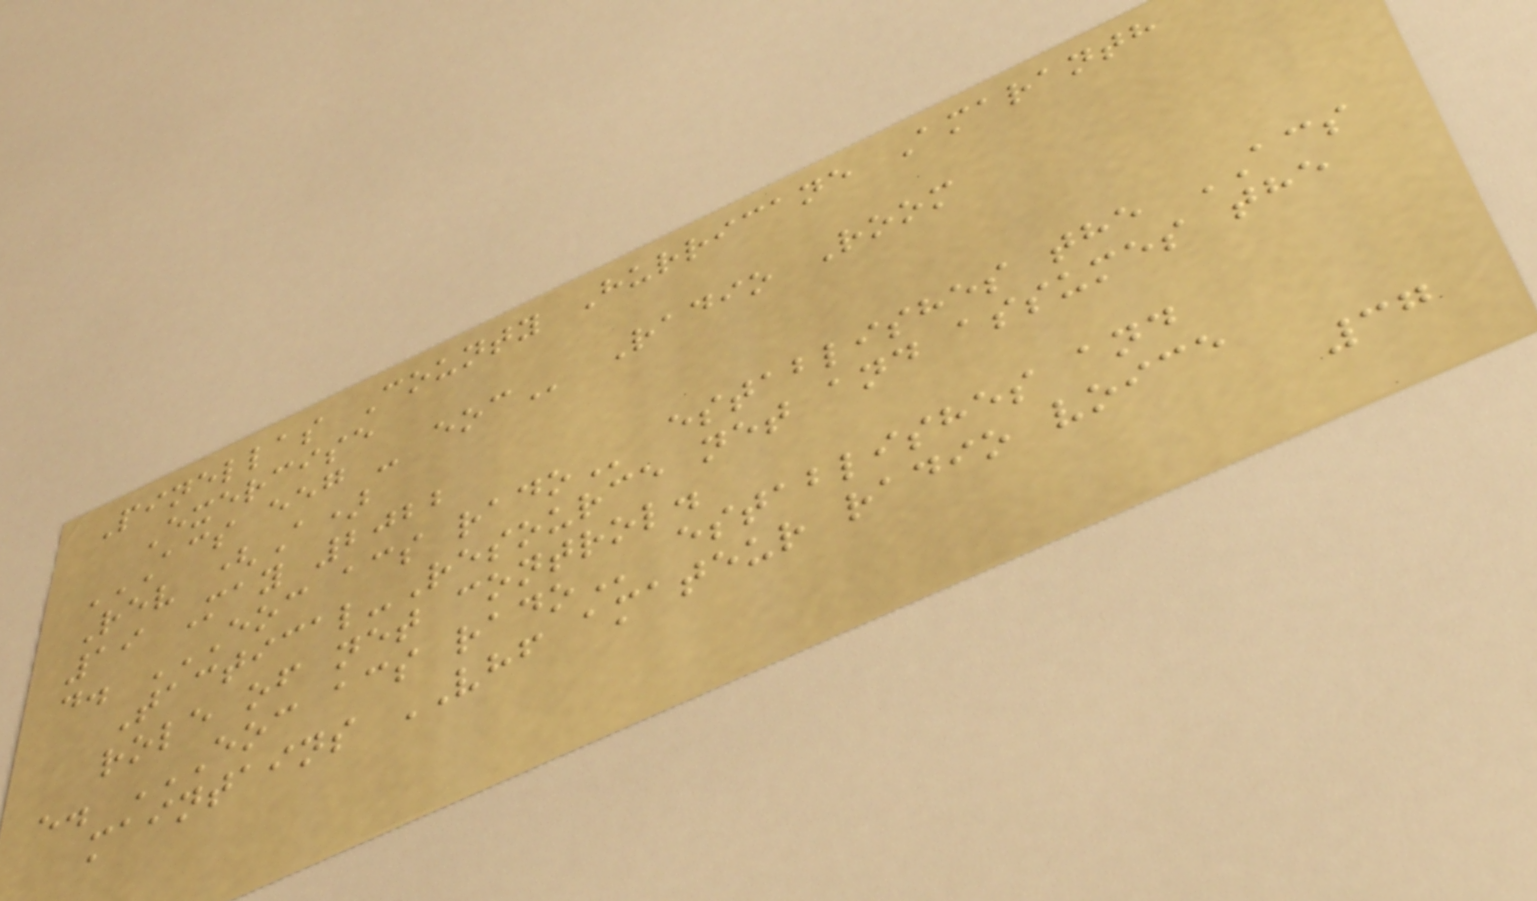Pinellas County Hurricane Amaranth
Exercise
ACS EEG - EOC Radio Room
Rev (A)
19 May 2022
d. EOC ACS RADO establishes the ACS
Tactical-Resource net and assumes the
role of net control.
e. EOC ACS RADO establishes and
maintains VHF amateur radio voice
37
